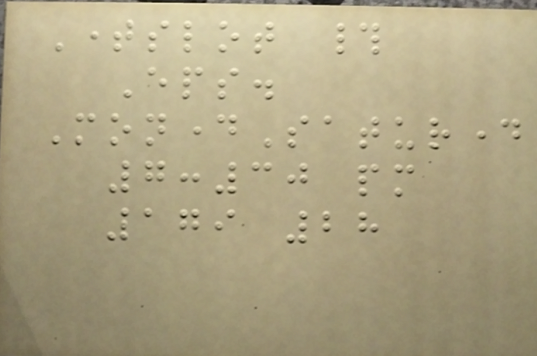Timeslot #
Eps.
MondaySaturday
7:30 pm
179 28
